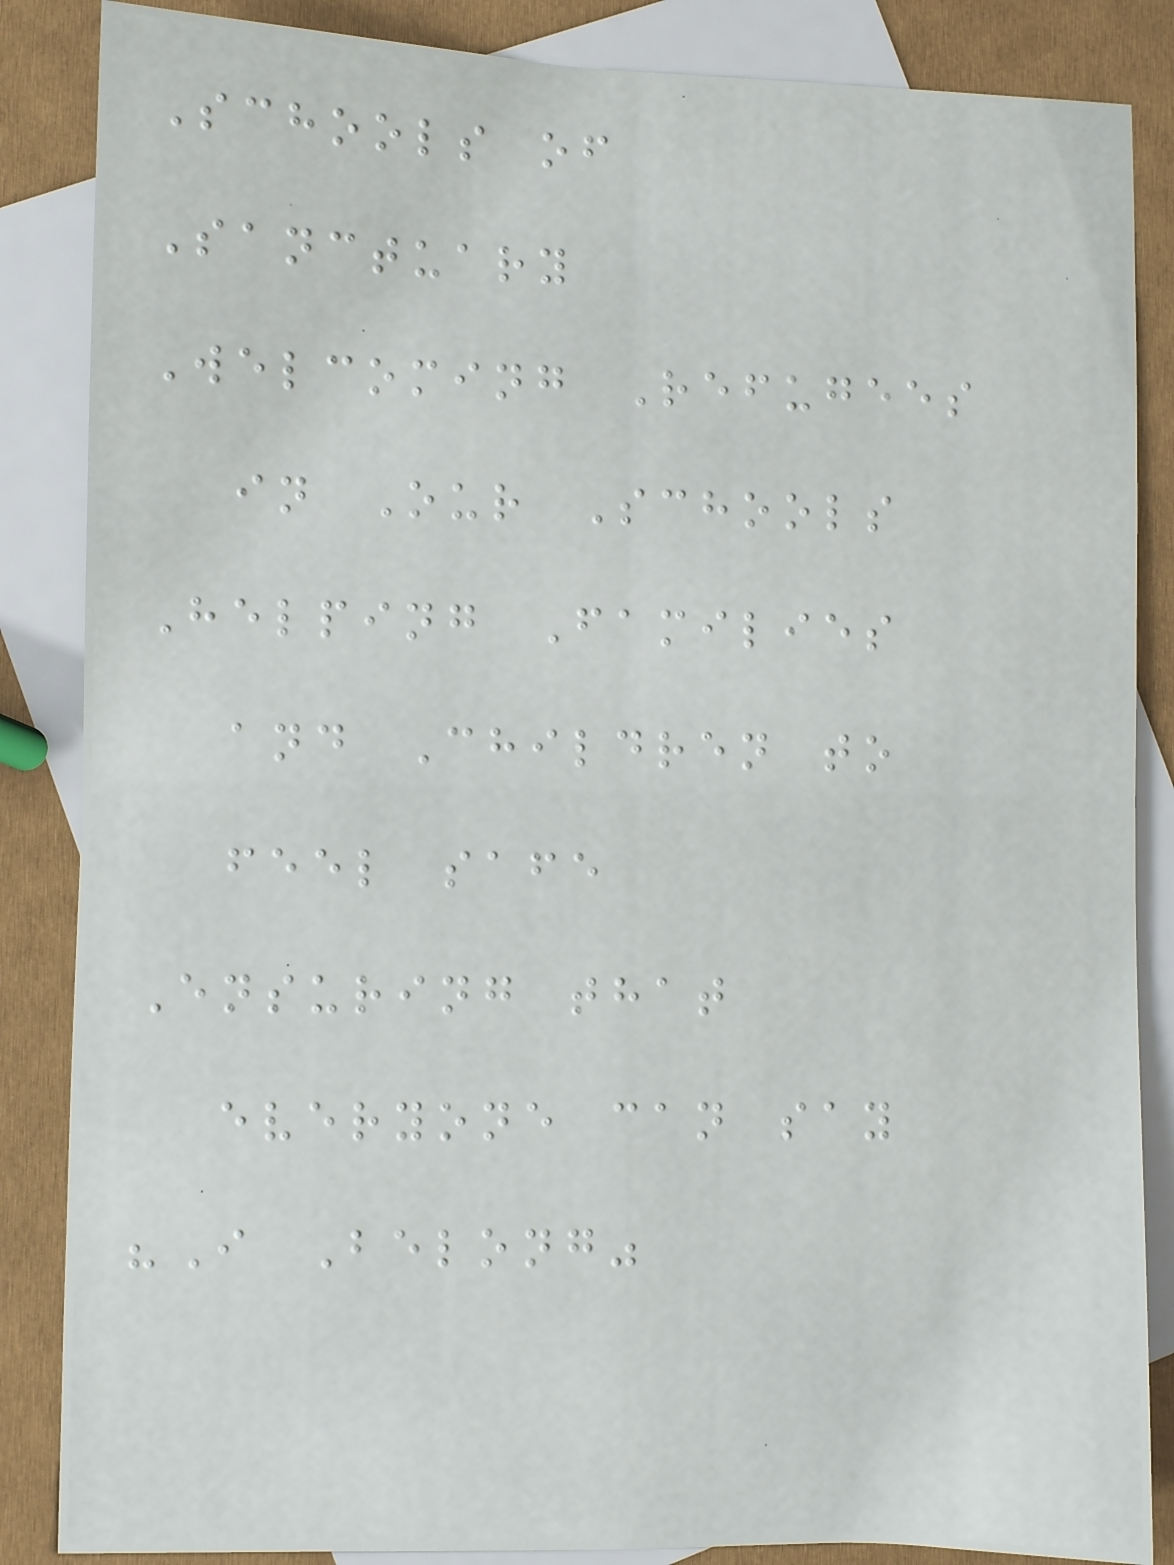Schools of
Sanctuary
Welcoming Refugees
in Our Schools
Helping Families
and Children to
feel safe
Ensuring that
everyone can say
"I Belong"
